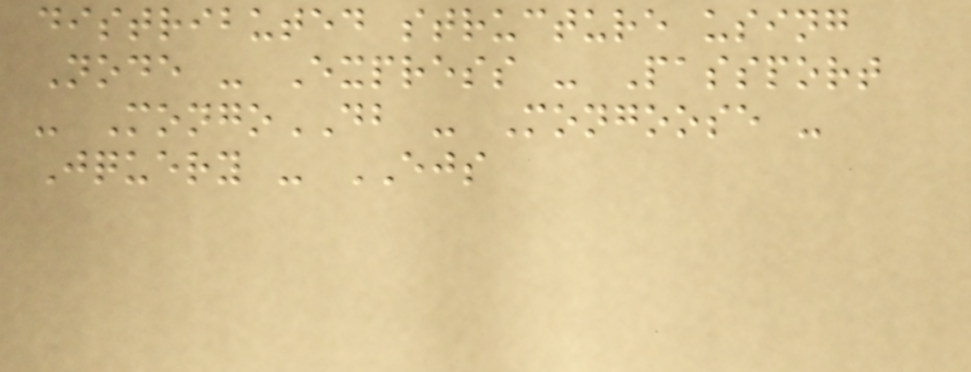distributed structure using
Node - Express - Passport
- MongoDB - Mongoose -
Jquery - EJS
